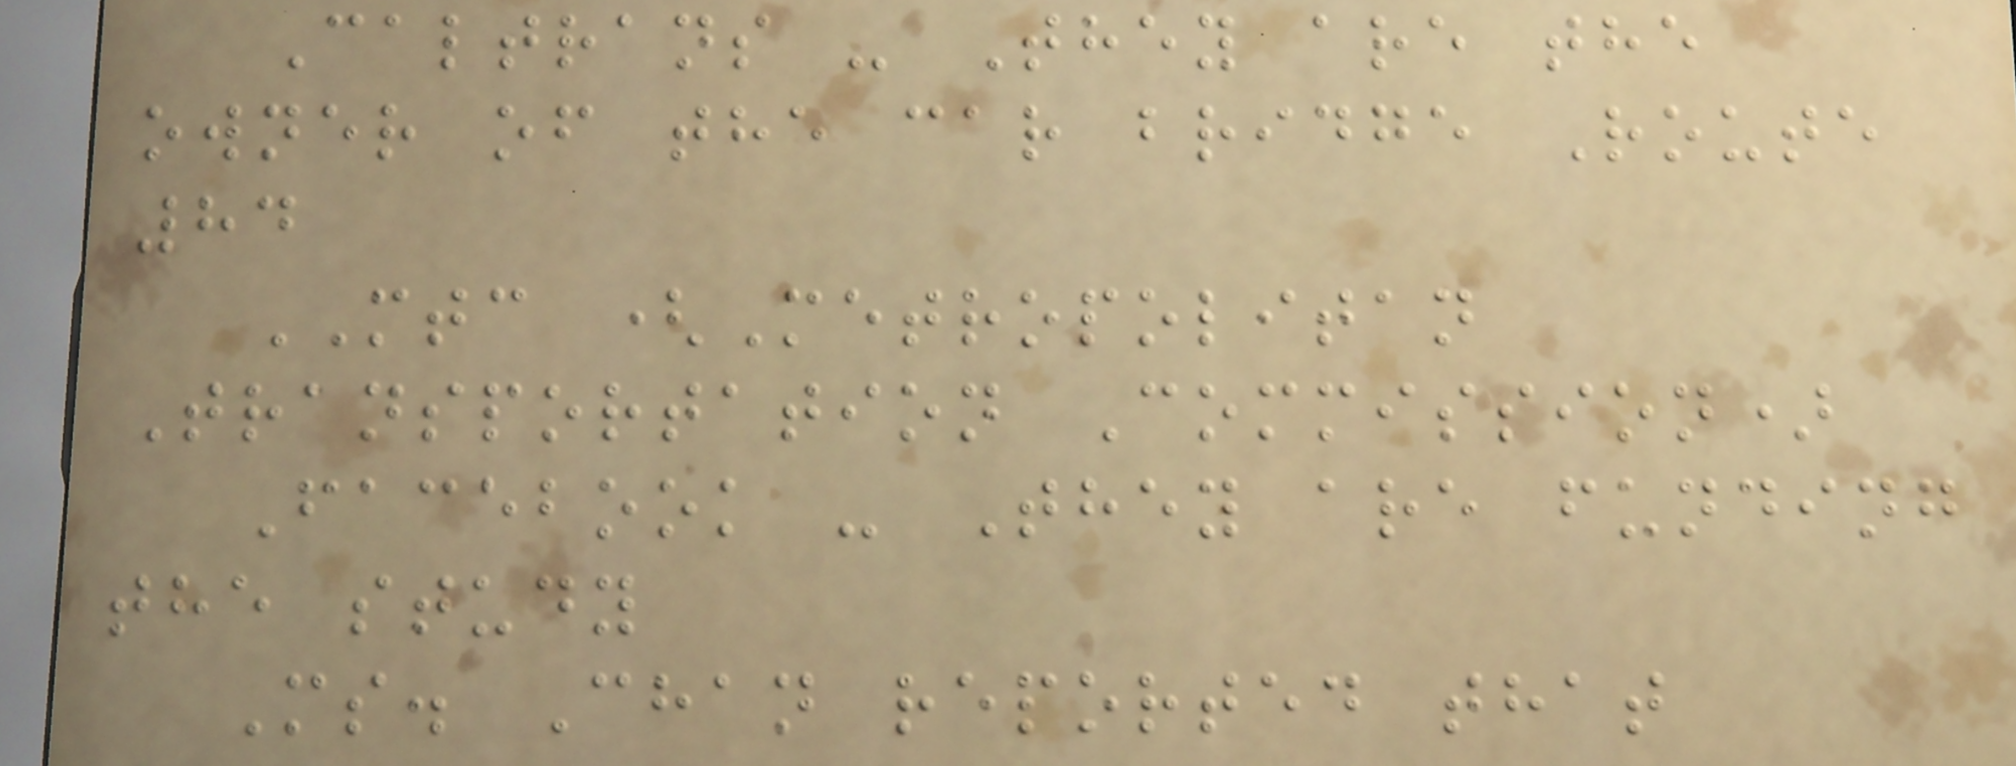Caltrans - They are the
owner of the car bridge Route
84
MTC (Metropolitan
Transportation Commission)
Facebook - They are funding
the study
Ms. Chan reported that
